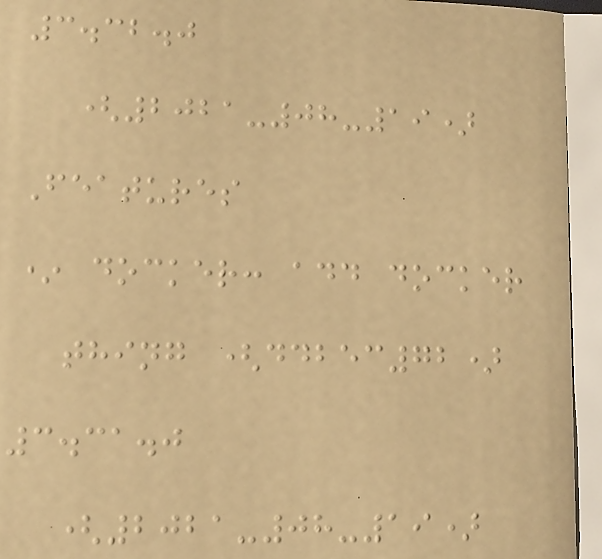3.32.0
(2021-08-19)
Features
* docker: add docker
thing (ddbec72)
3.31.0
(2021-08-19)
